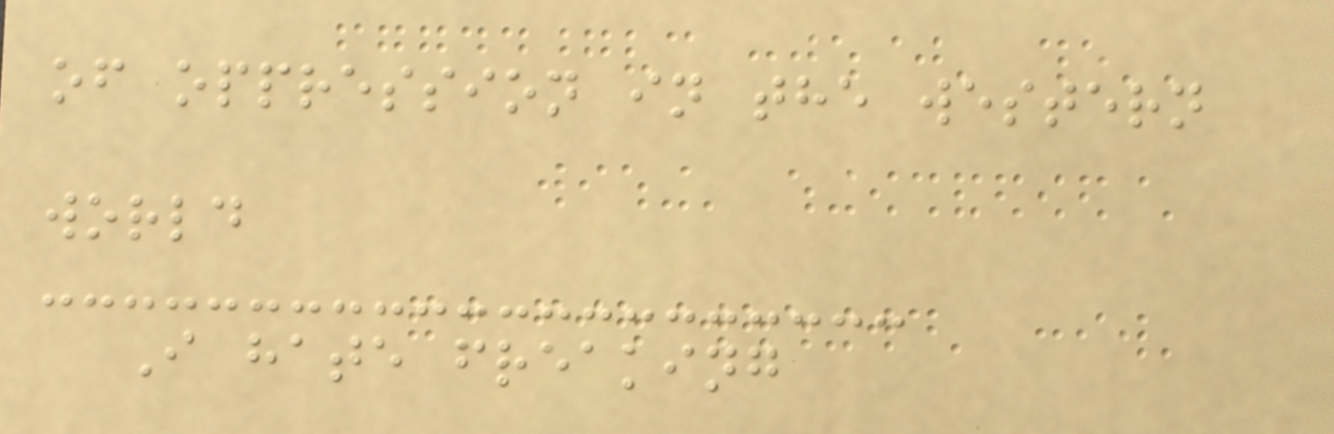of oppression in the western
world
I hate freaking
